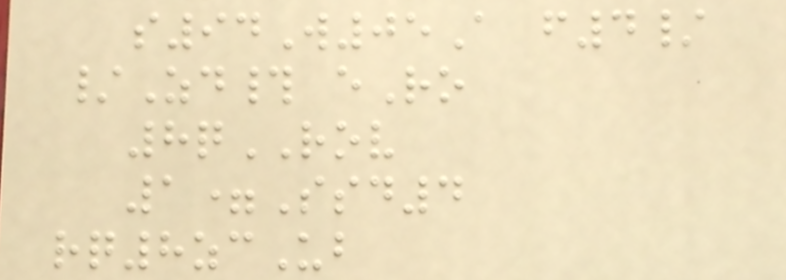s94W05A f4/
/Zd# eRo
8qROV
1=Ssd4
rq8zcUb
